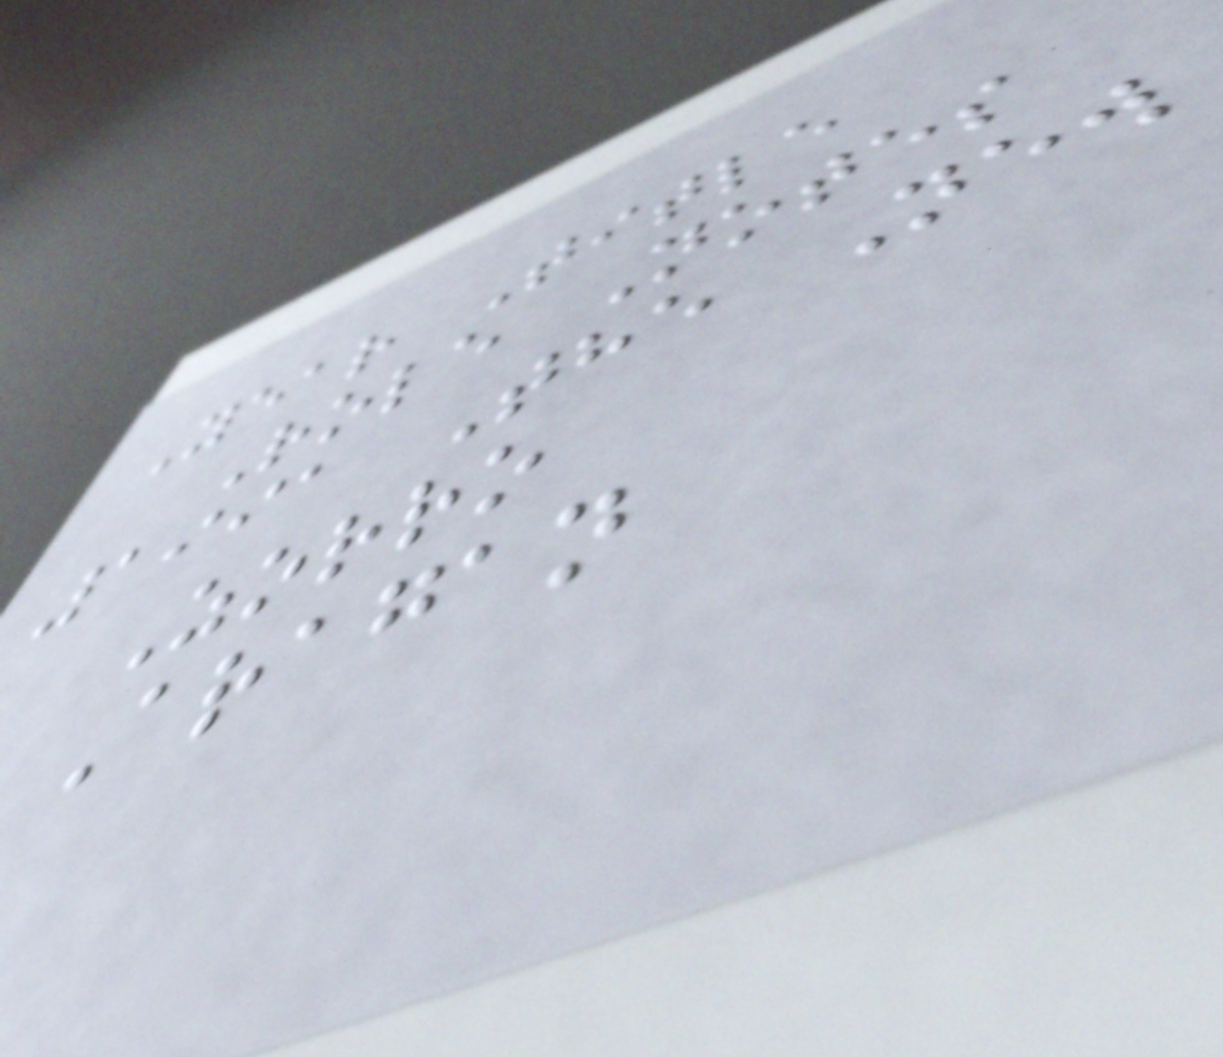Year Title
Role Notes
1991 The New
Zorro
Aragan
